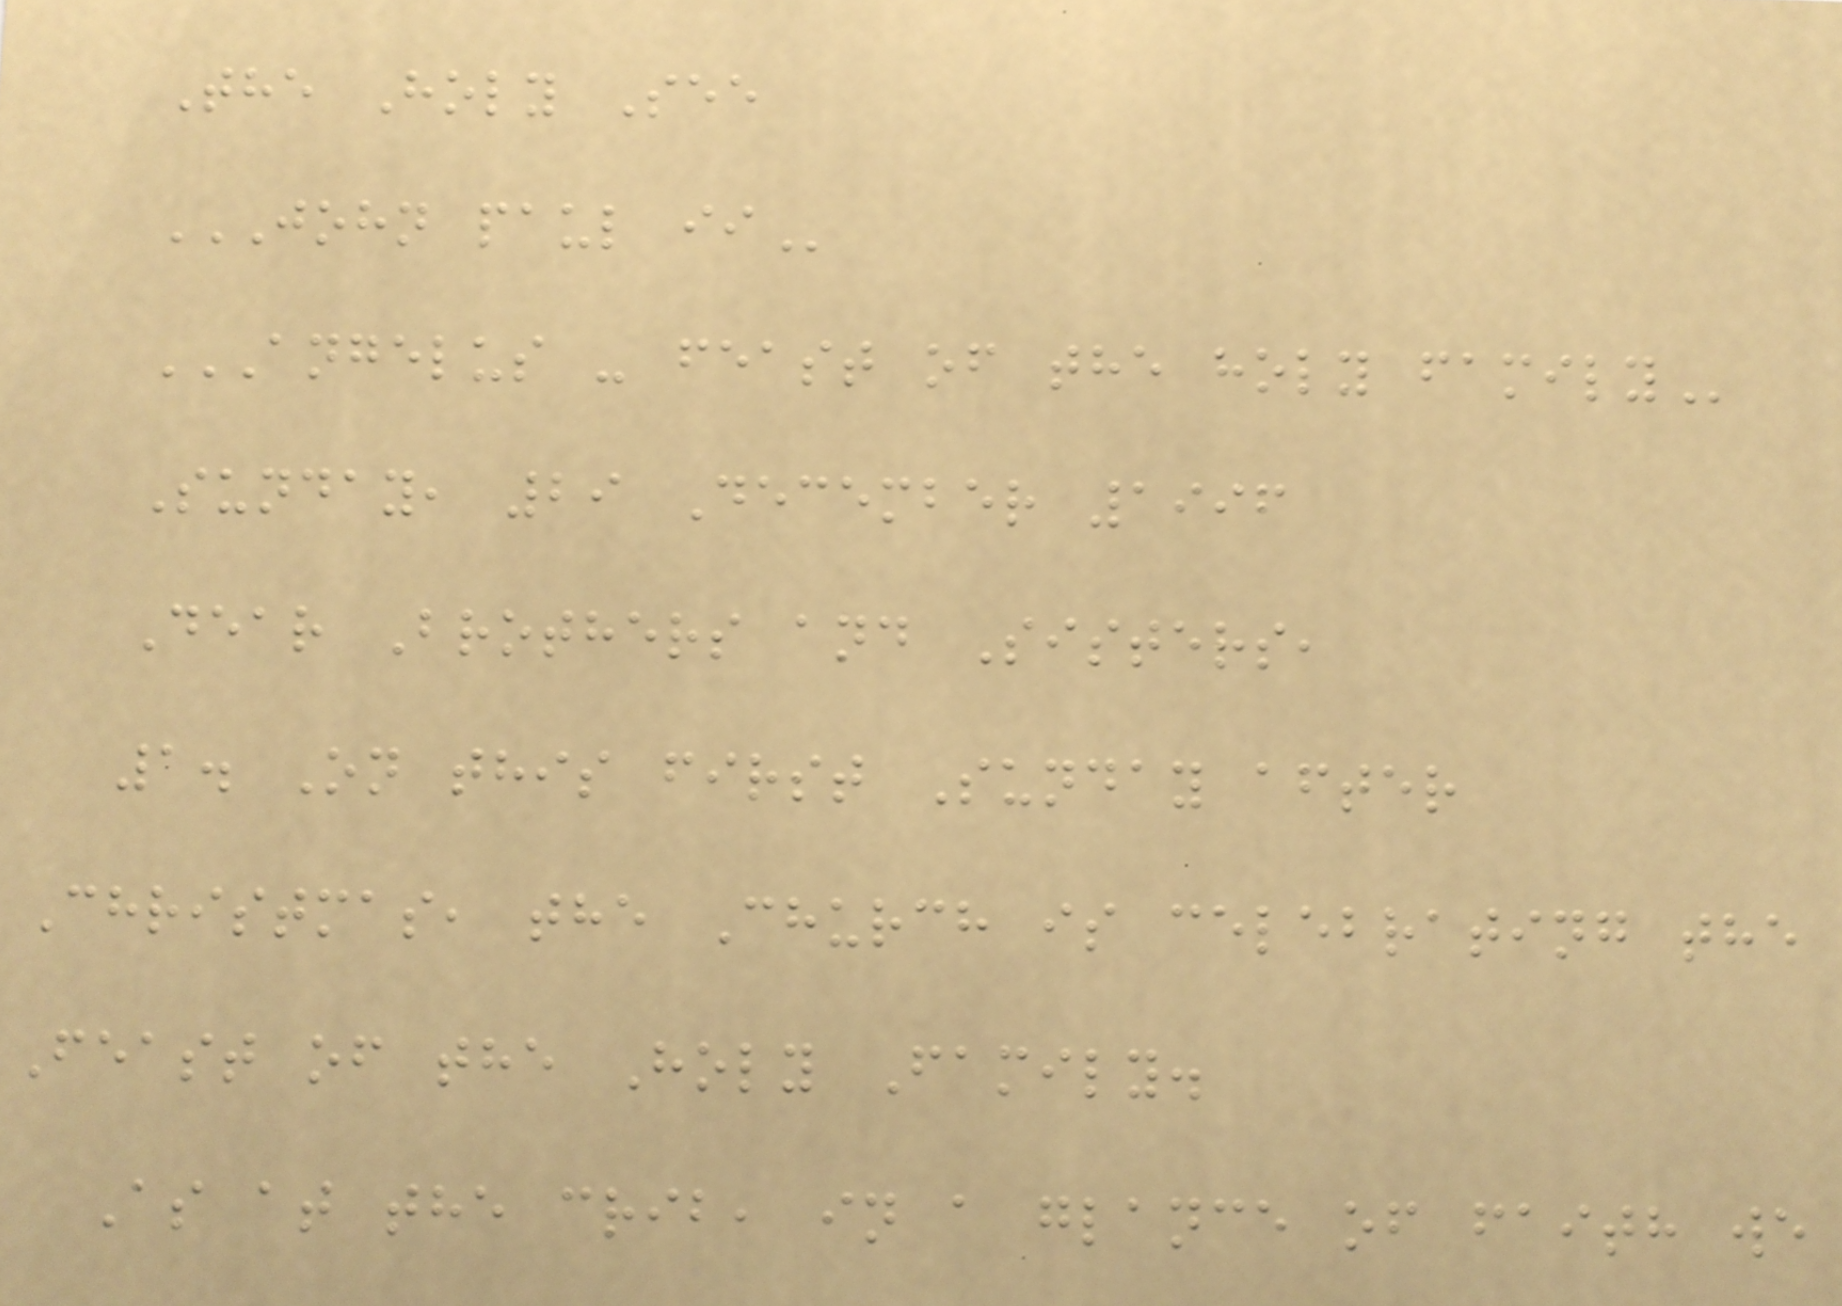The Holy See
JOHN PAUL II
ANGELUS - FEAST OF THE HOLY FAMILY
Sunday, 29 December 1996
Dear Brothers and Sisters,
1. On this first Sunday after
Christmas, the Church is celebrating the
Feast of the Holy Family.
As at the crib, in a glance of faith we
